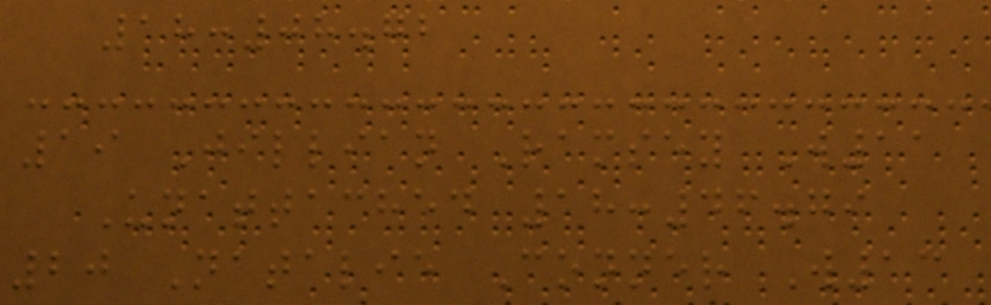18:08.72
19 Jillian Ramsey W11
Unattached 18:46.79
20 Natalie Conner W13
